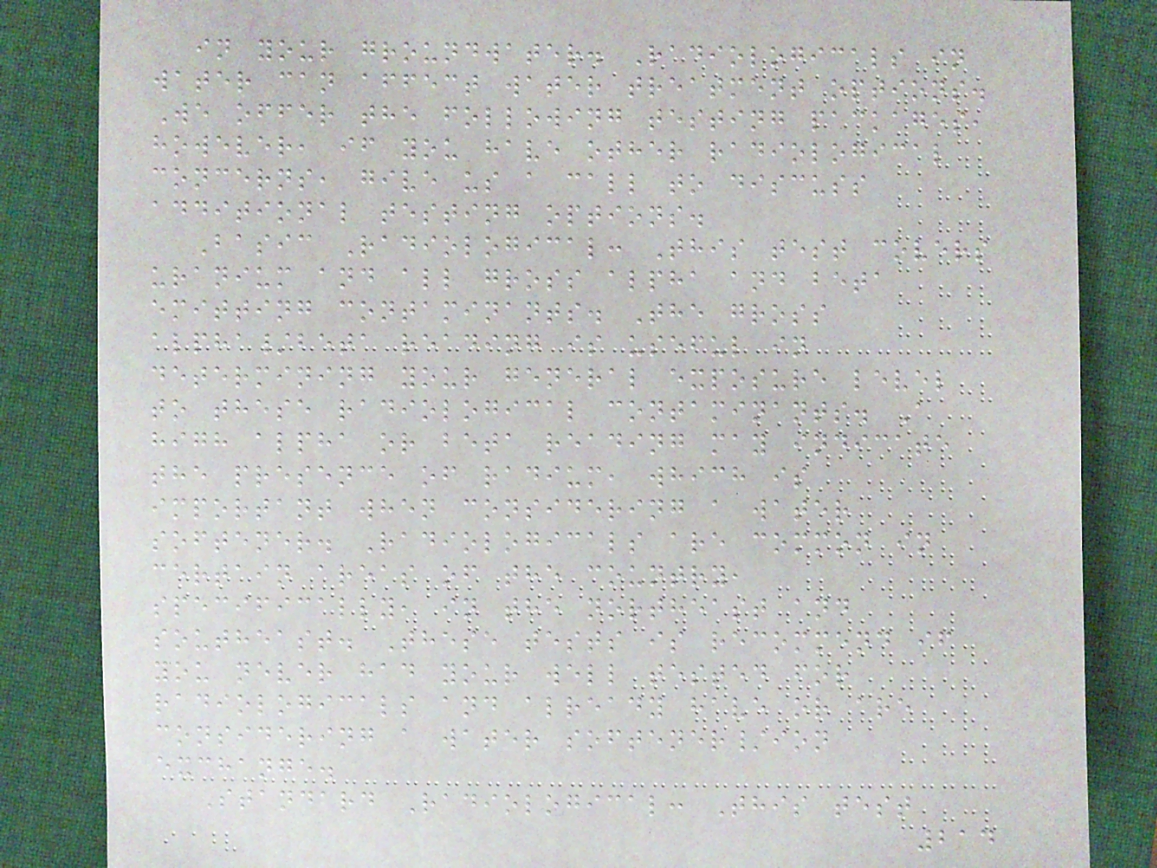in your groundwater. Radiologicals in
water can affect water treatment options.
We offer the following testing packages,
however, if you have other radiological
concerns, give us a call to discuss
additional testing options.
Basic Radiological: This test covers
uranium and all gross alpha and beta
emitting contaminants. The gross
alpha/beta reading is useful in
determining your general exposure level
to these radiological contaminants. A
high alpha or beta reading may indicate
the presence of radium, which is
important when considering a water
softener. Radiologicals are common in
certain areas of the country,
specifically, in the northeast and
southeast. These tests is recommend if
you never had your well tested for
radiologicals and already have or are
considering a water softener/ion
exchange.
Standard Radiological: This test
214
